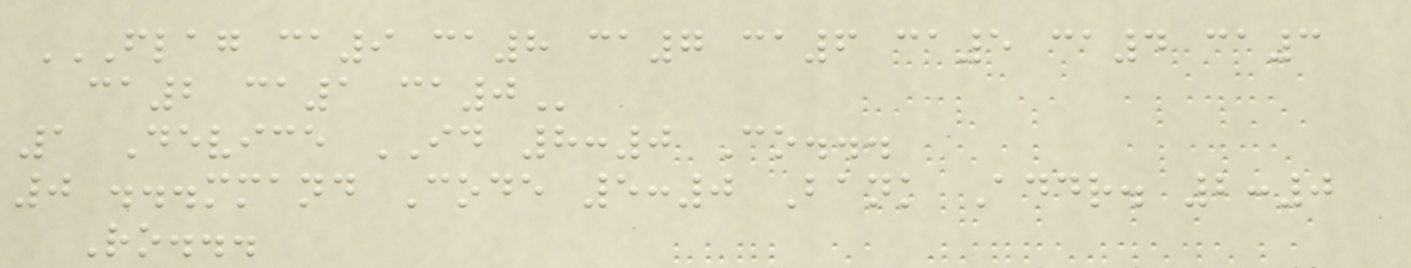FLAG CA9 CA8 CA7 CA6 CA5 CA4 CA3
CA2 CA1 CA0
1 Device ID 8:0 Co...
0 ...mmand Code 5:0 Bank Addr. 2:0
Ro...
